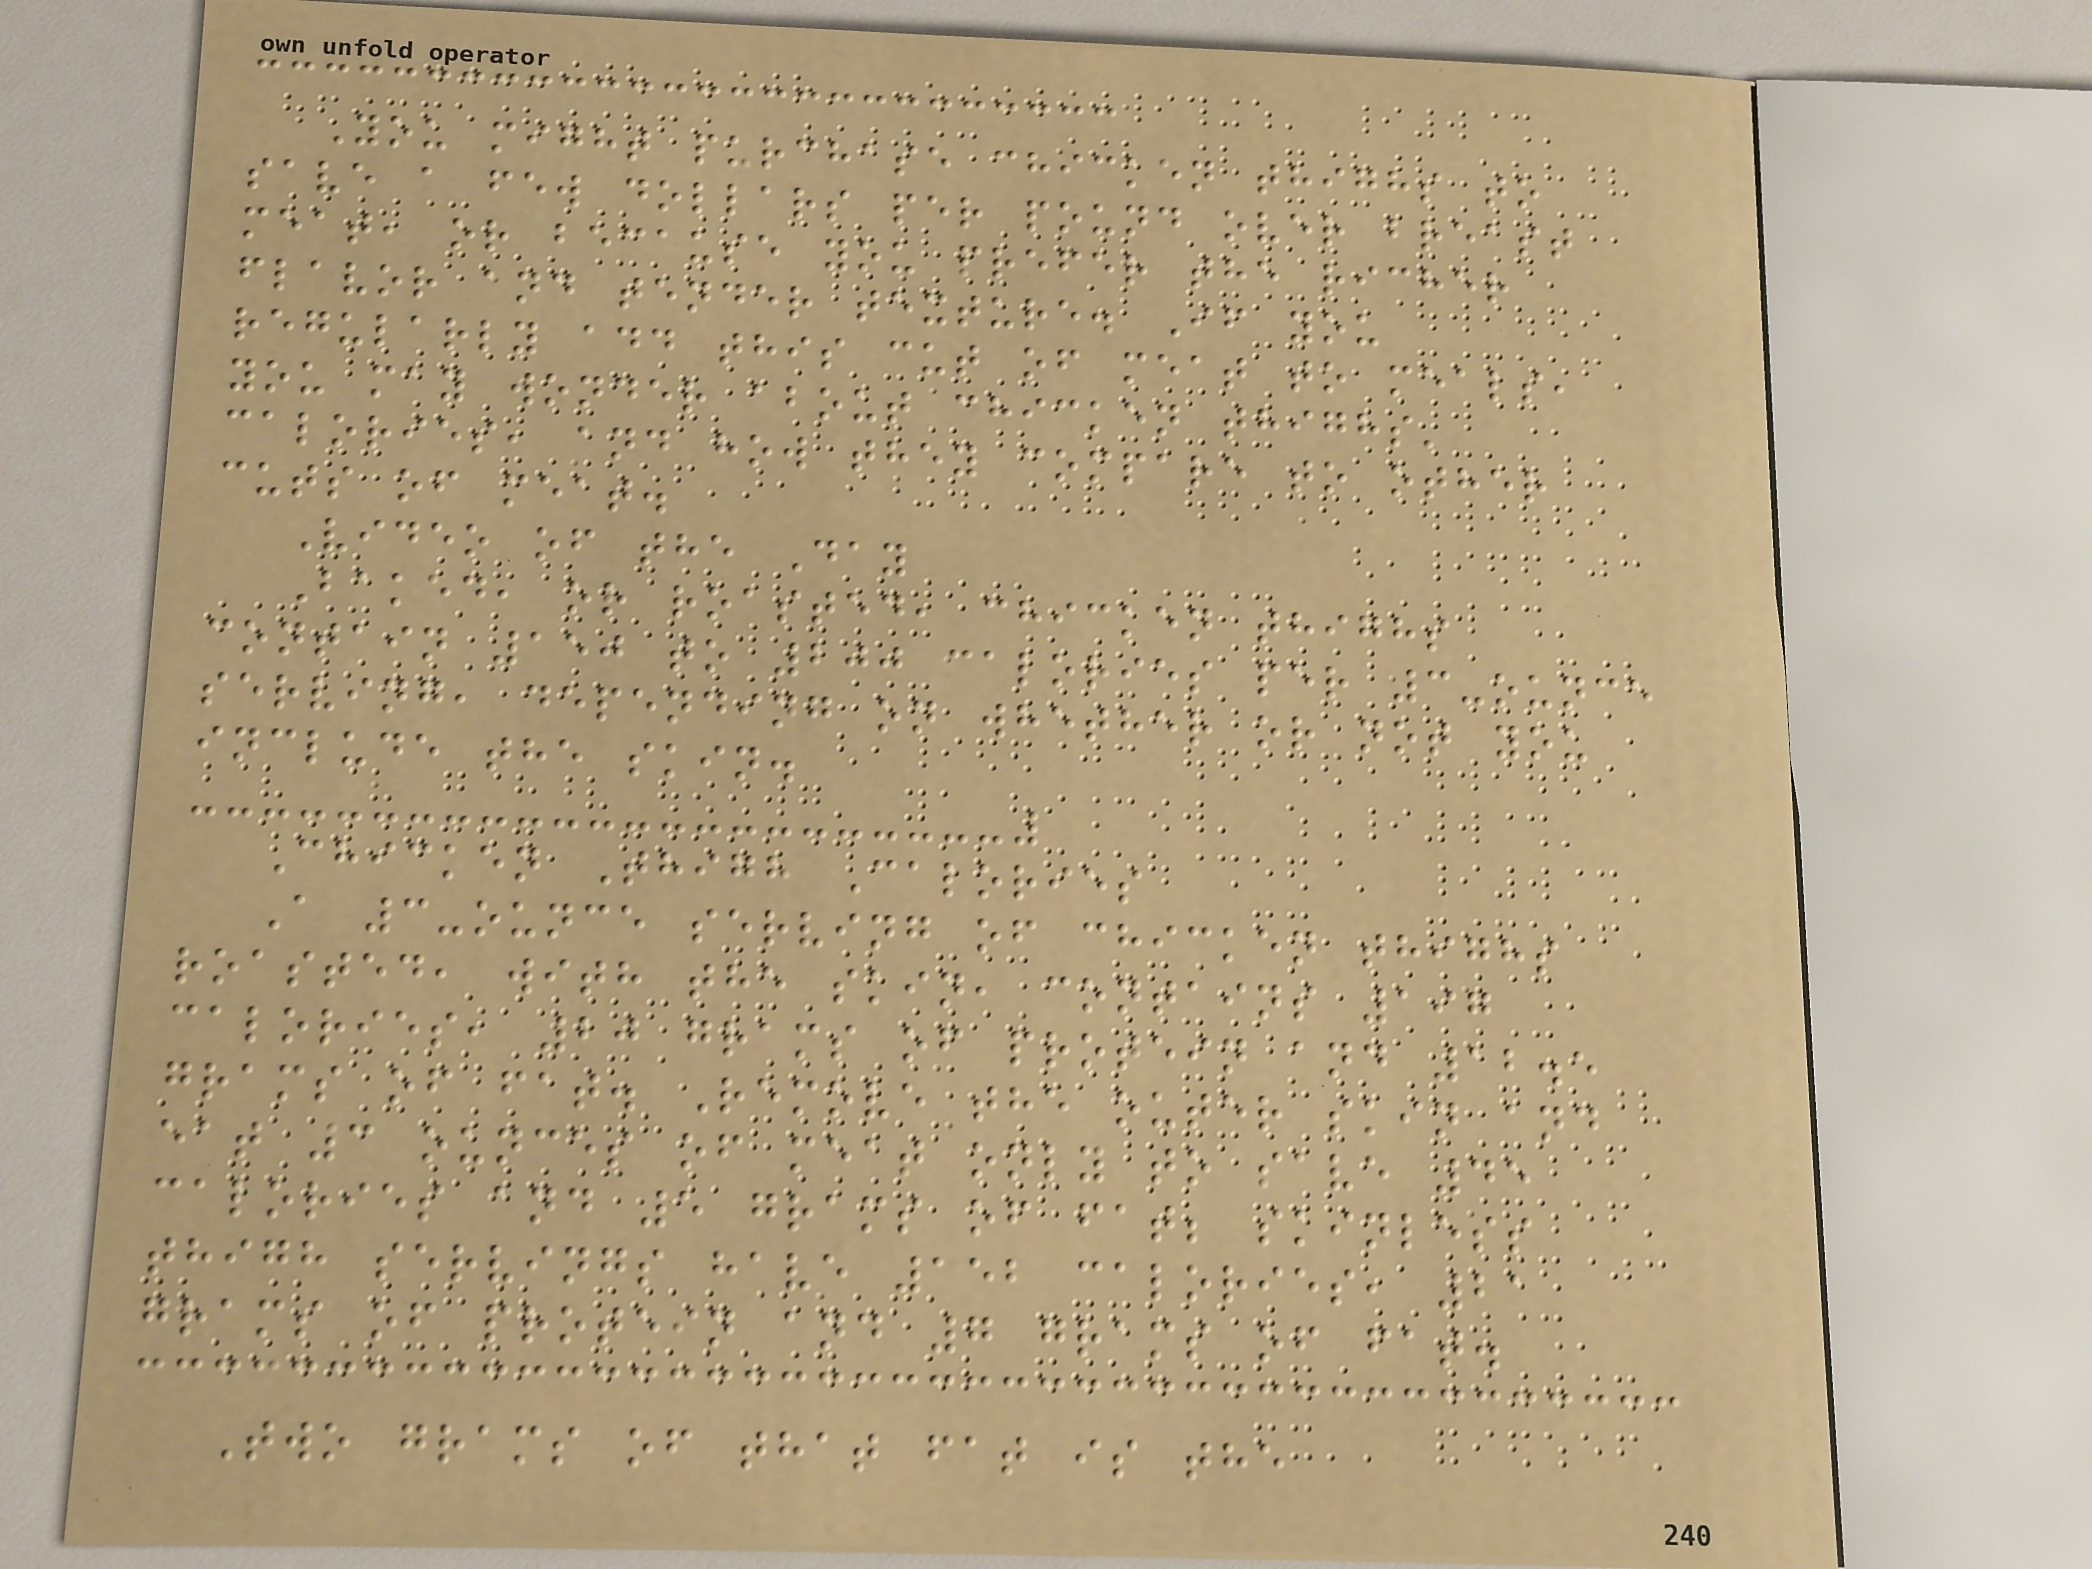You might purchase chicken thighs to
save a few dollars per pound over breast
meat, or because you prefer the richer
flavor and tender texture. If you
regularly add this cut of meat to meals,
you may wonder about chicken thighs'
calories, and how they compare to other
cuts of meat.
Video of the Day
Baked, or roasted, chicken thighs
contain 150 to 200 calories per 3-ounce
serving, depending on whether or not you
include the skin.
Chicken Thigh Calories
A 3-ounce serving of chicken thighs
roasted, with the skin, contains 197
calories, 20 grams of protein and 12.5
grams of fat. Remove the outer skin and
eat 3 ounces of meat only to save 45
calories and 5 grams of fat; skinless
thigh servings have 152 calories, 21
grams of protein and 7 grams of fat.
Two grams of that fat is the
